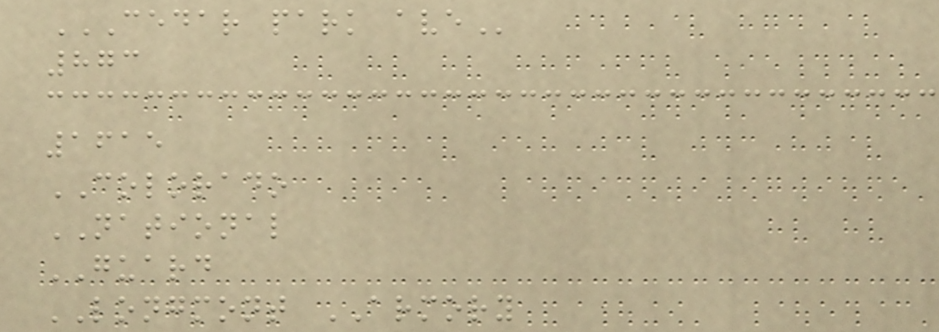CEDAR PARK AVE
873
1615
COLORADO
NATIONAL
GUARD
LONGMONT ARMORY
